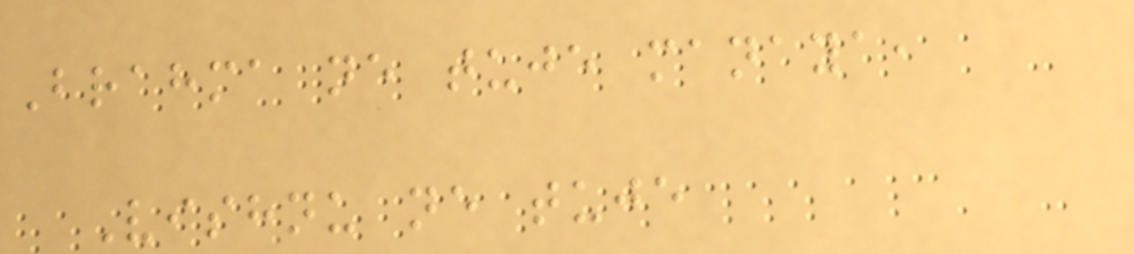Brahma ne tuje manaya,
Vishnu ne tuje
